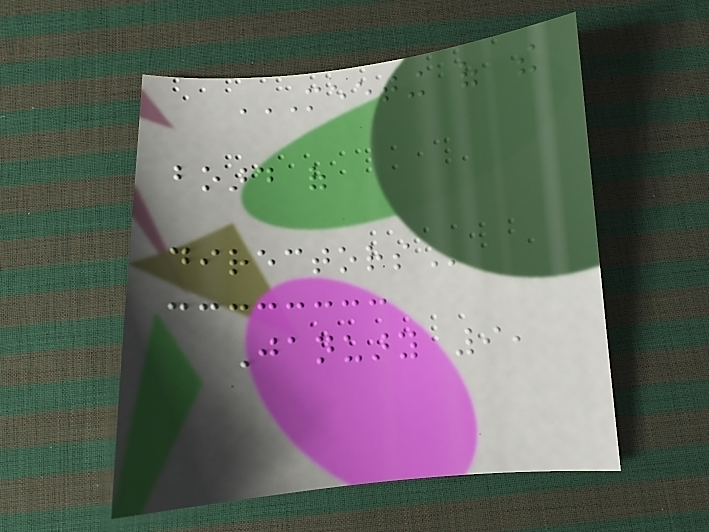MEETING OF THE
BOARD OF
DIRECTORS
January 9,
